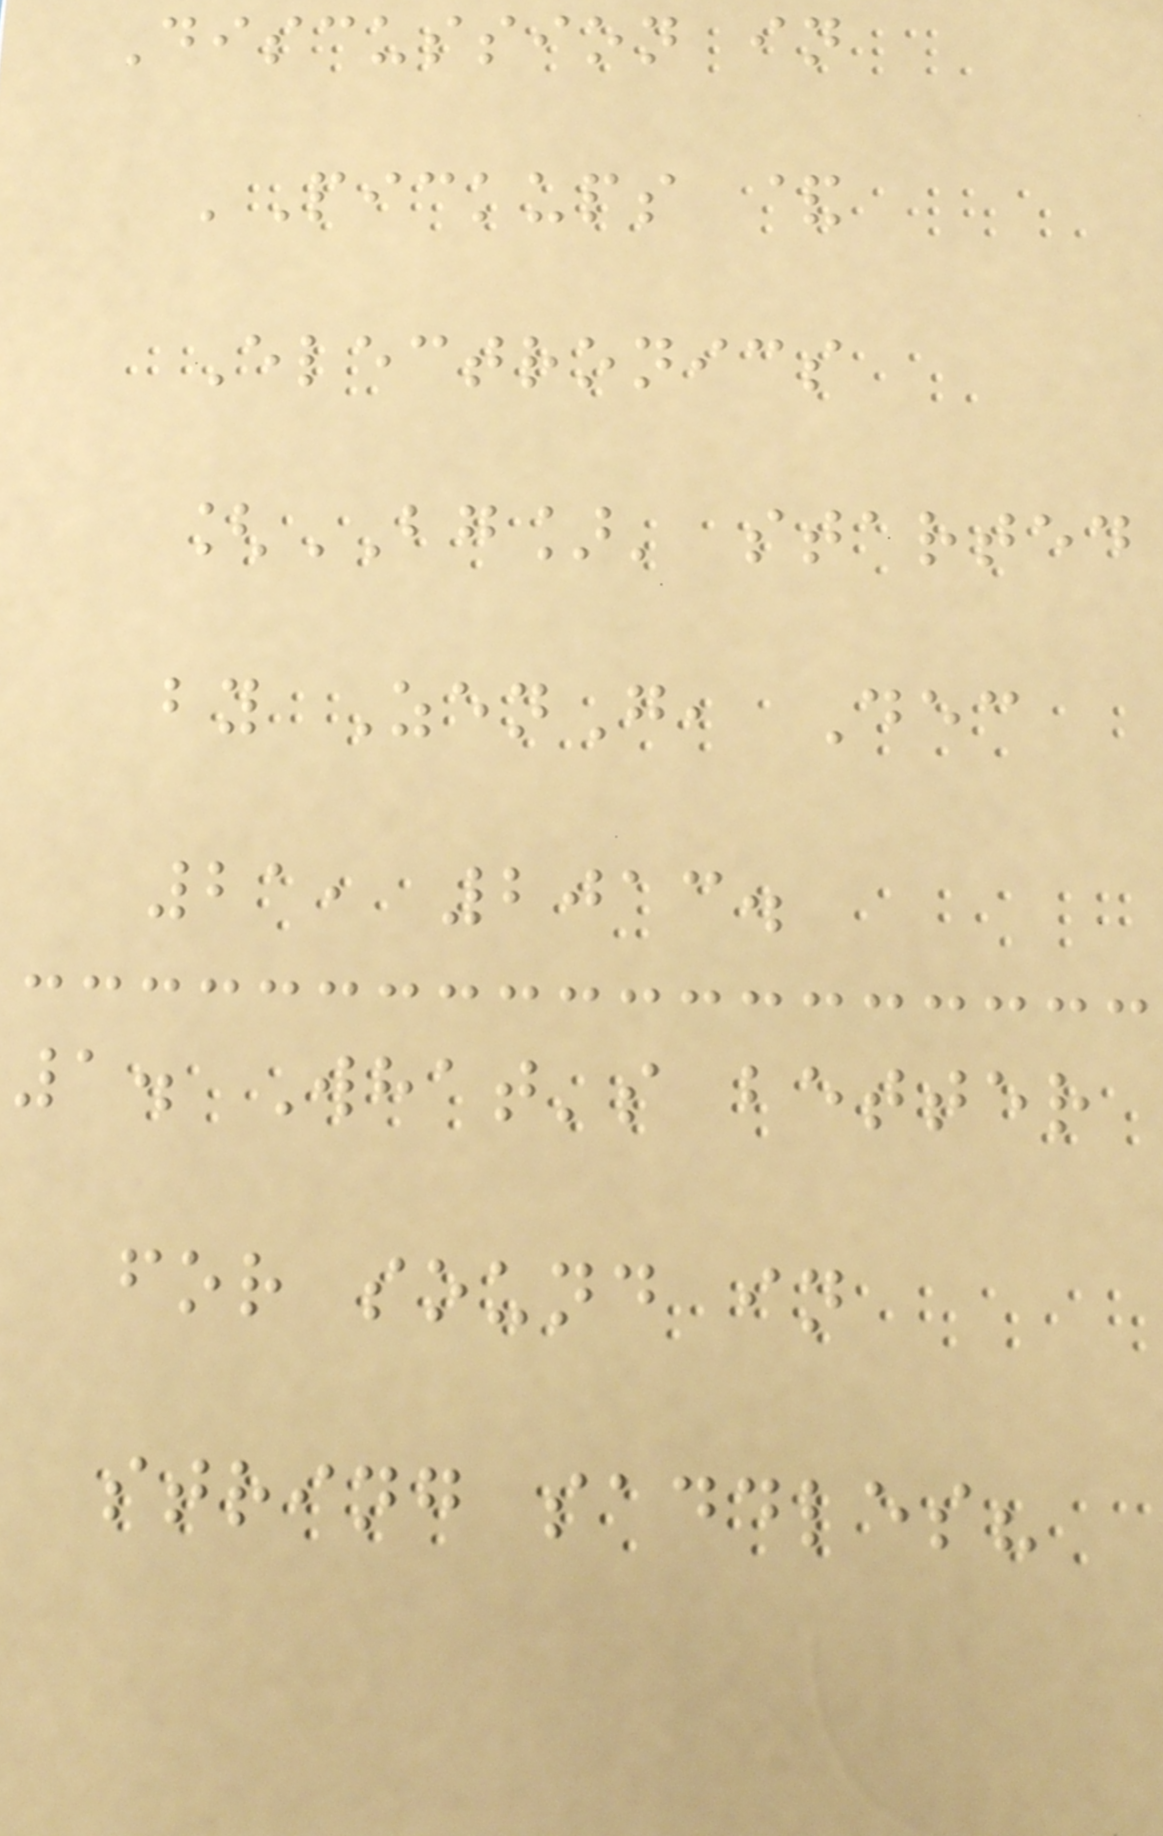Discussion in
'Pickups &
Electronics
[BG]' started
by ZenG, Dec
21, 2013.
1. What's better
for sound in
string saddles?
